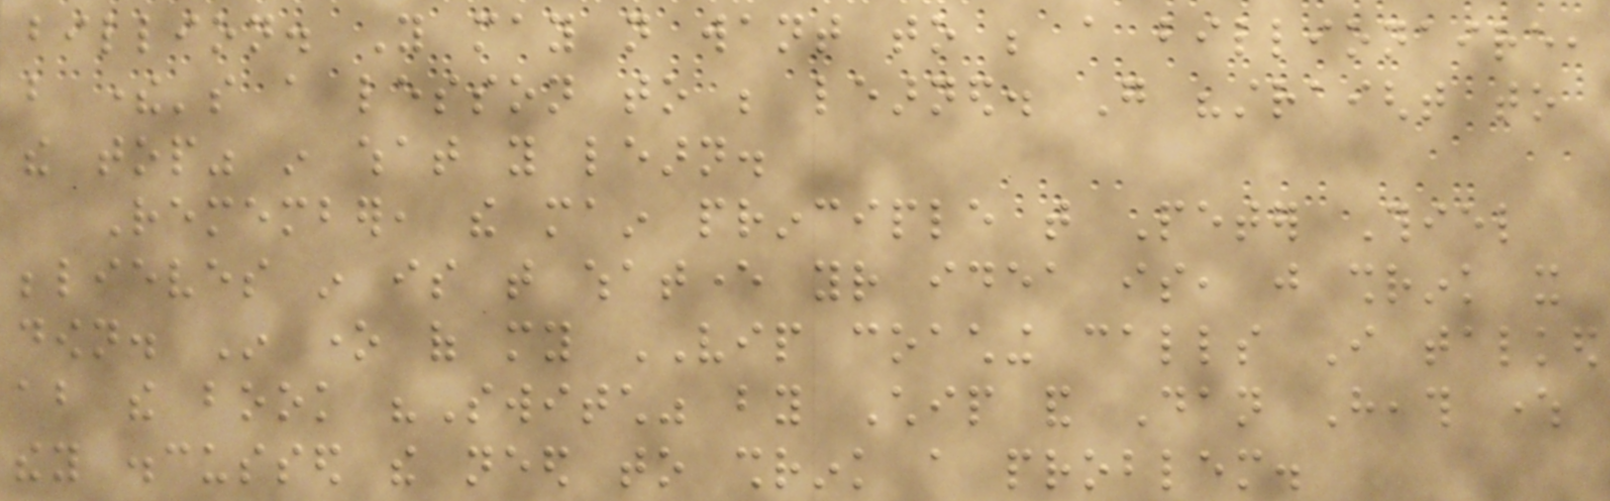billion. You may not want to be a billionaire,
but there's a lesson to be learned. Go "straight to
the top" in what you learn.
Remember, the main principle that Peter Thiel
believes in is that whatever your idea is, just shrink it
down. In one of my VIP coaching calls I talked
about the book "Switch" by Chip and Dan Heath where
they discussed the need to shrink a problem.
